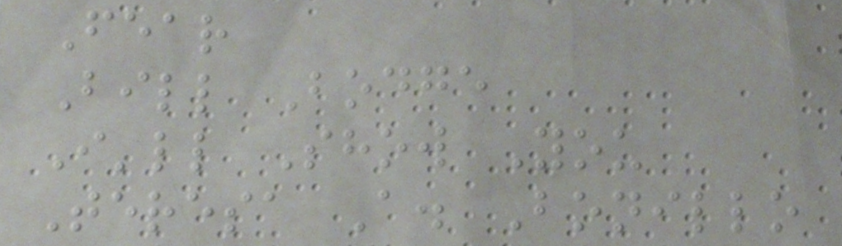Fear
Bill Bodge
I'll Show You
Teresa A. Bonillo
